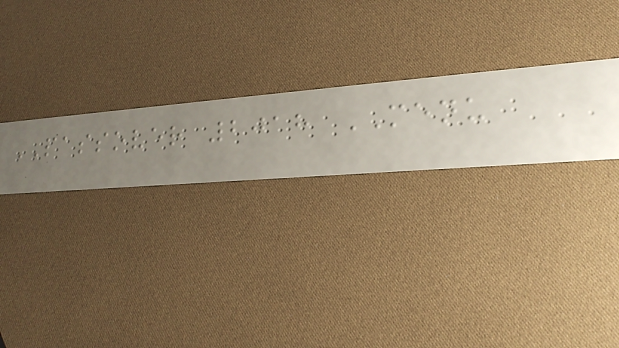PASSOVER 2018 MENU
